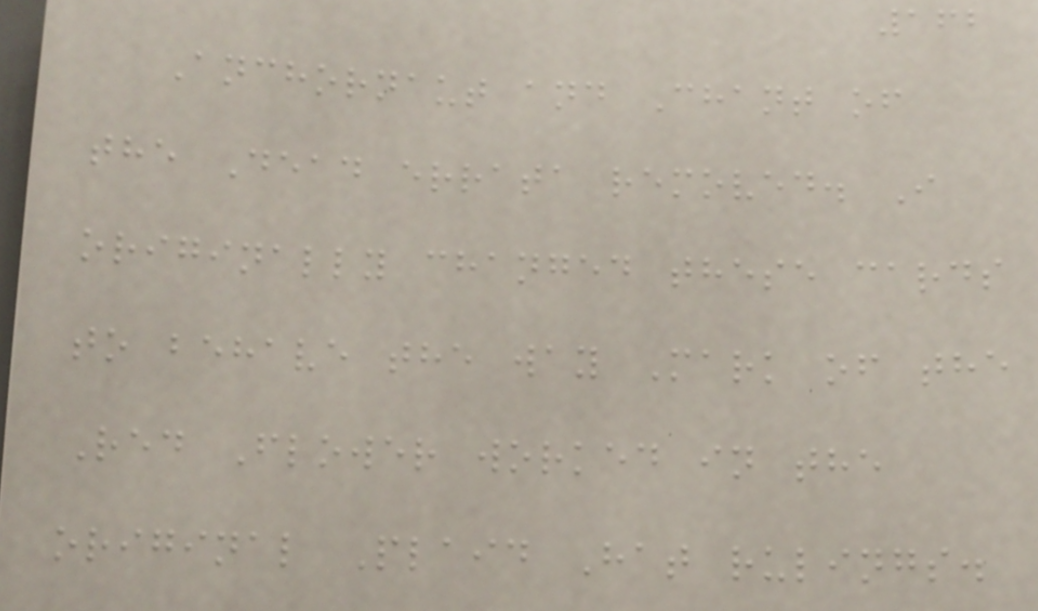162
Anchornaut and Chant of
the Dead errata removed. I
originally changed these cards
to behave the way Mark of the
Red Flower worked in the
original Plaid Hat rulings.
